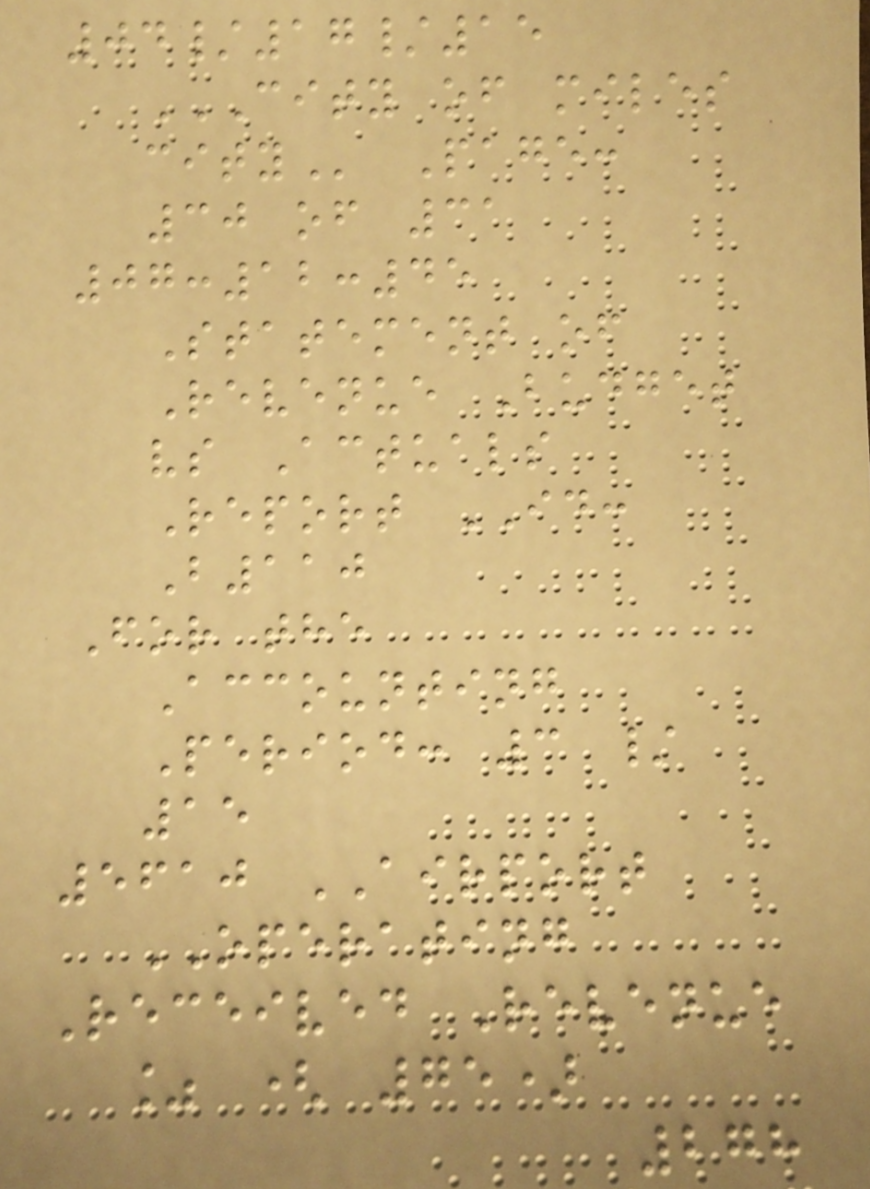04/17/15
CITY OF MILES
CITY Page:
30 of 31
07:12:45
Statement of
Revenue Budget
vs Actuals
Report ID:
B110
For the
Accounting
Period: 3 /
15
5610 AIRPORT
OPERATING
Received Revenue
% ( 75)
278
